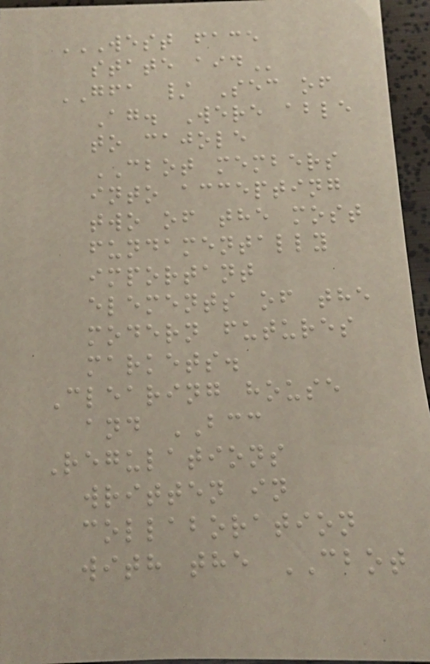WEST FACE
STATE AID
GFA / Sec of
Ag. Were able
to cajole
CBOT members
into accepting
two of the most
fundamentally
important
elements of the
modern futures
markets.
Clearing house
and BCC
Regulations
written in
collaboration
with the CBOT
